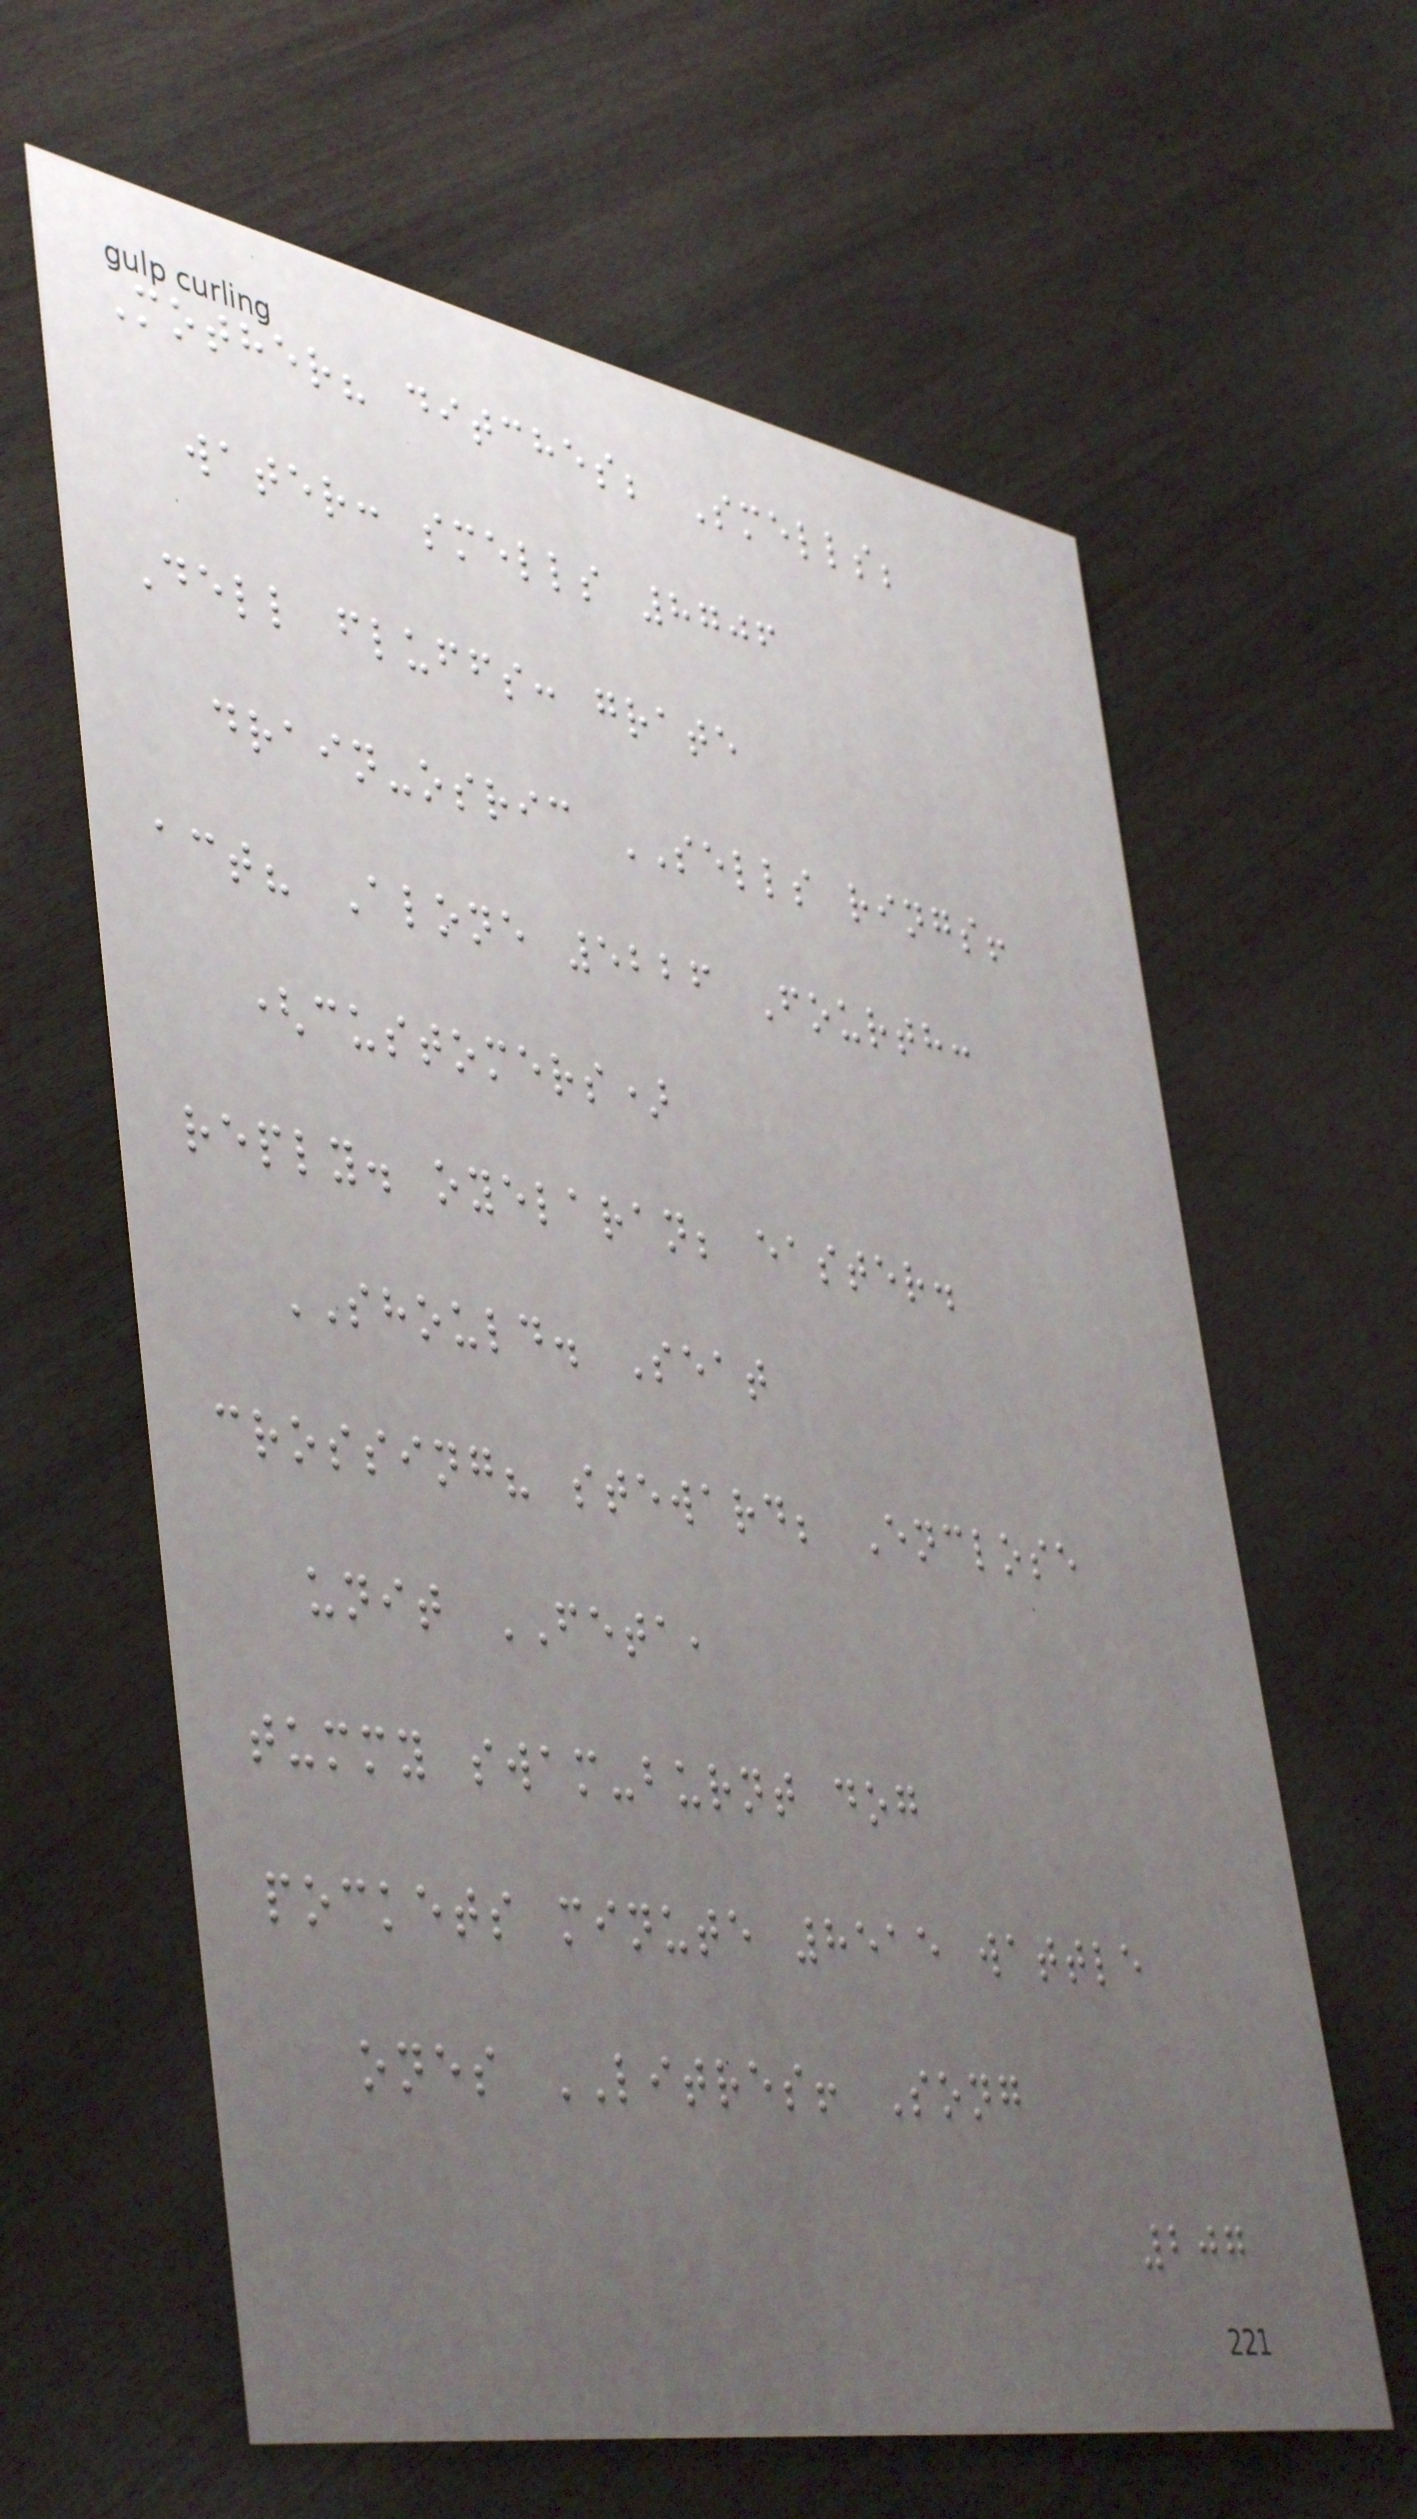Mother? ditches; Smells;
water: smells 8706
Dell fluffs: grate
drain-osric SELLS rings!
act? Alone 5226 Fourth:
(customers)
reply. oyelaran; easter.
SHOULD. Seat
crossing? steward; Enclose
unit FETA,
tummy swam-burnt dog
pockets minute 8515 wattle
ones LITRES! Song
207
